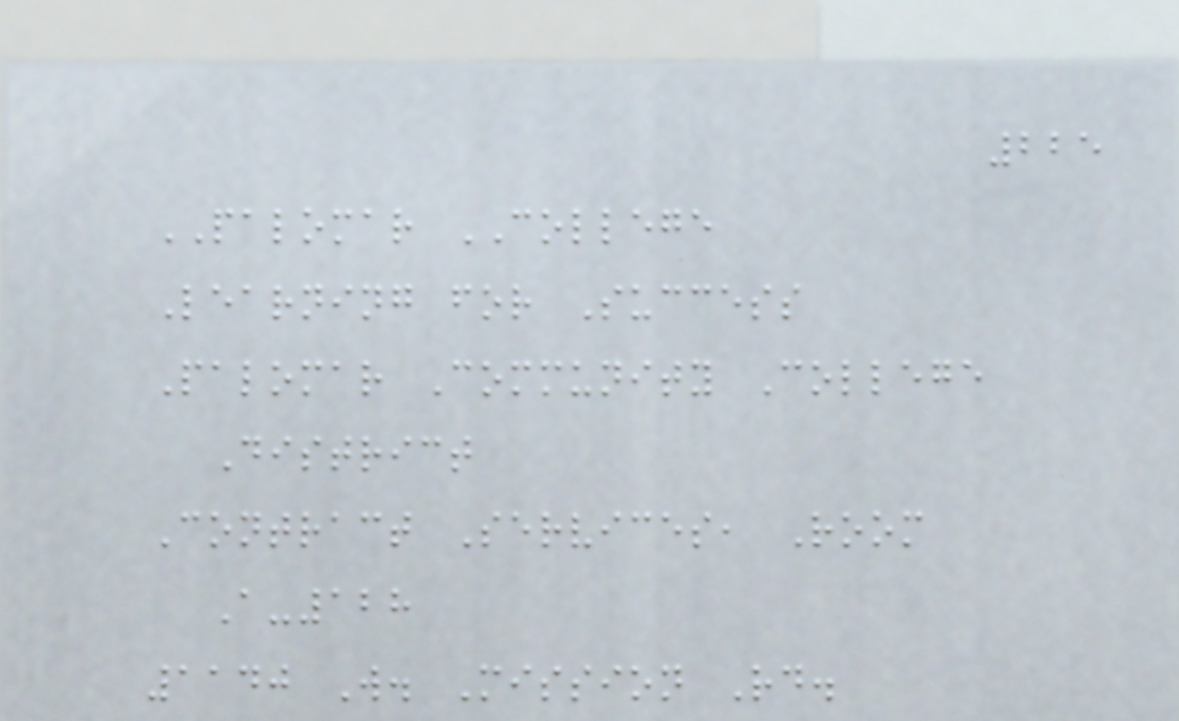225
PALOMAR COLLEGE
Learning for Success
Palomar Community College
District
Contract Services, Room
A-128
1140 W. Mission Rd.
